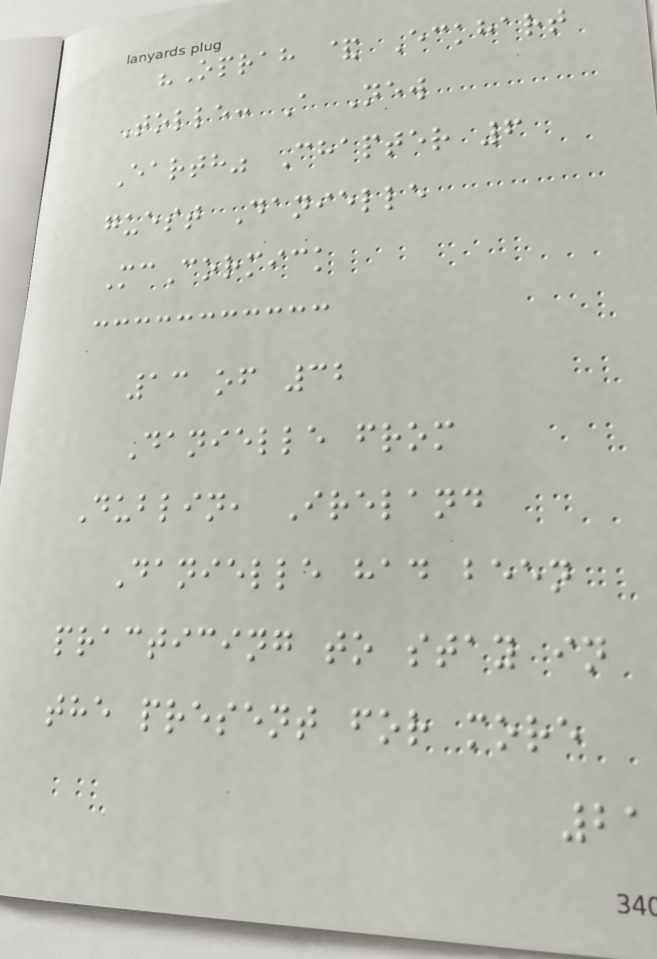"Oprah & Eckhart
Tolle: A New
Earth" Chapter 6
guest Danielle
McCormick
13 of 32
Danielle from
Dublin, Ireland
Danielle had been
practicing to stay in
the present for more
21
